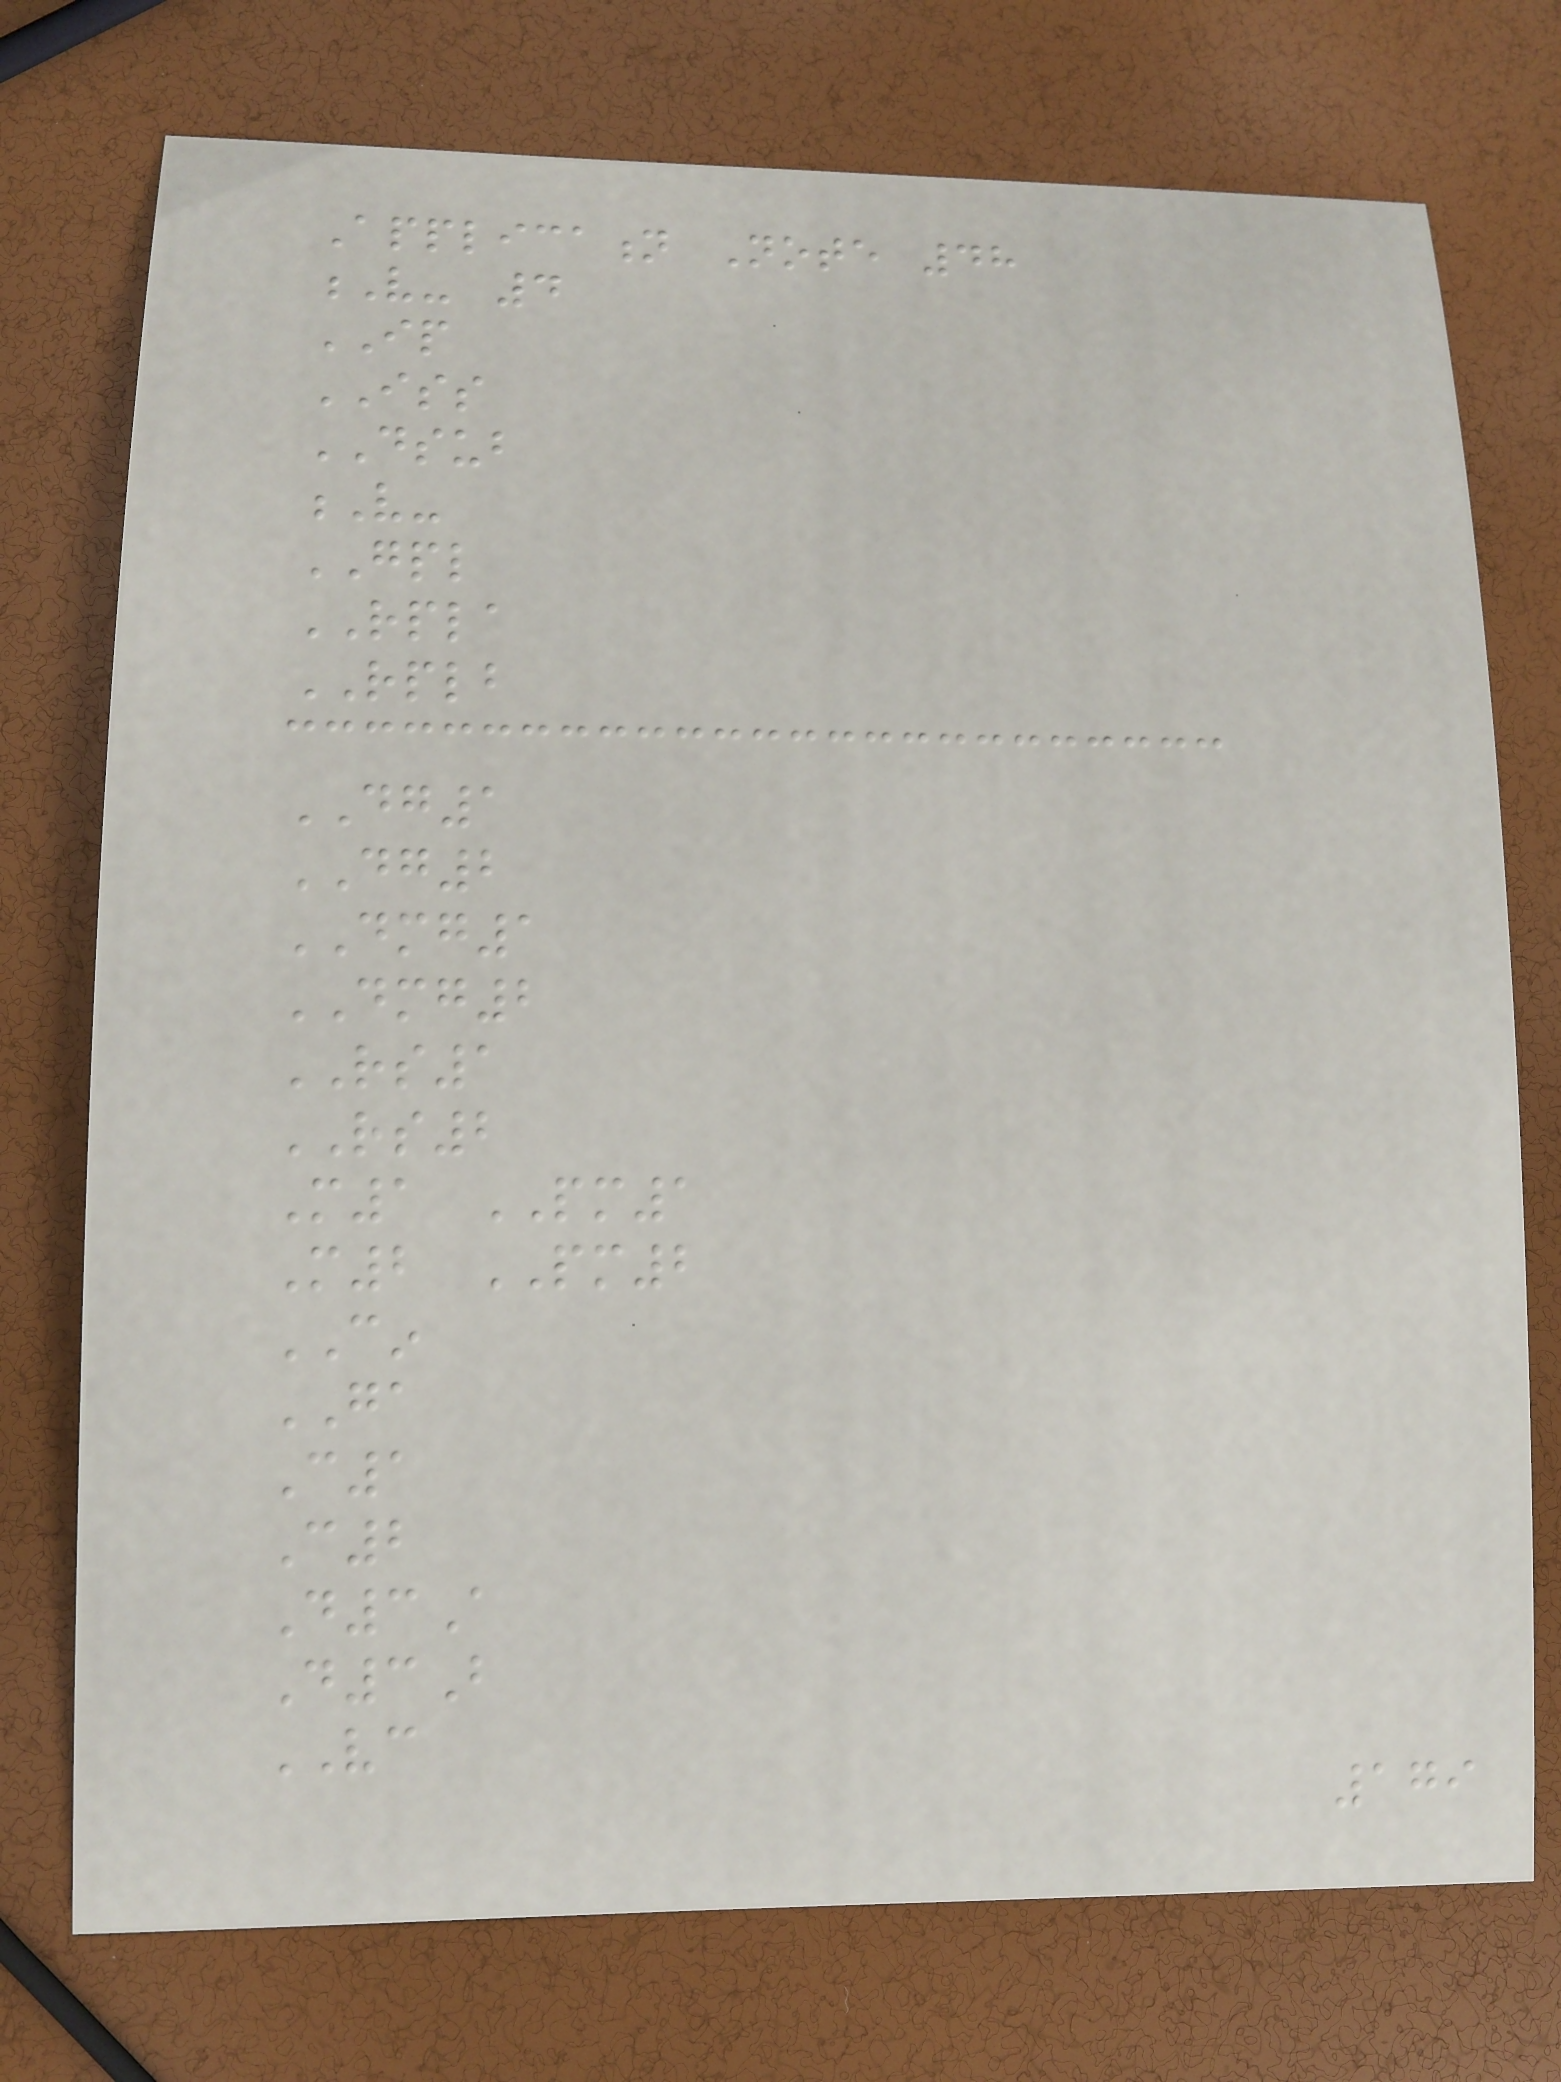Application Note 48
V- 4
IP
ISS
DSUB
V-
GPL
RPLA
RPLB
DG1
DG2
DMG1
DMG2
RS1
RS2
M1 PM1
M2 PM2
CIN
GA
C1
C2
D3A
D3B
VC
179
